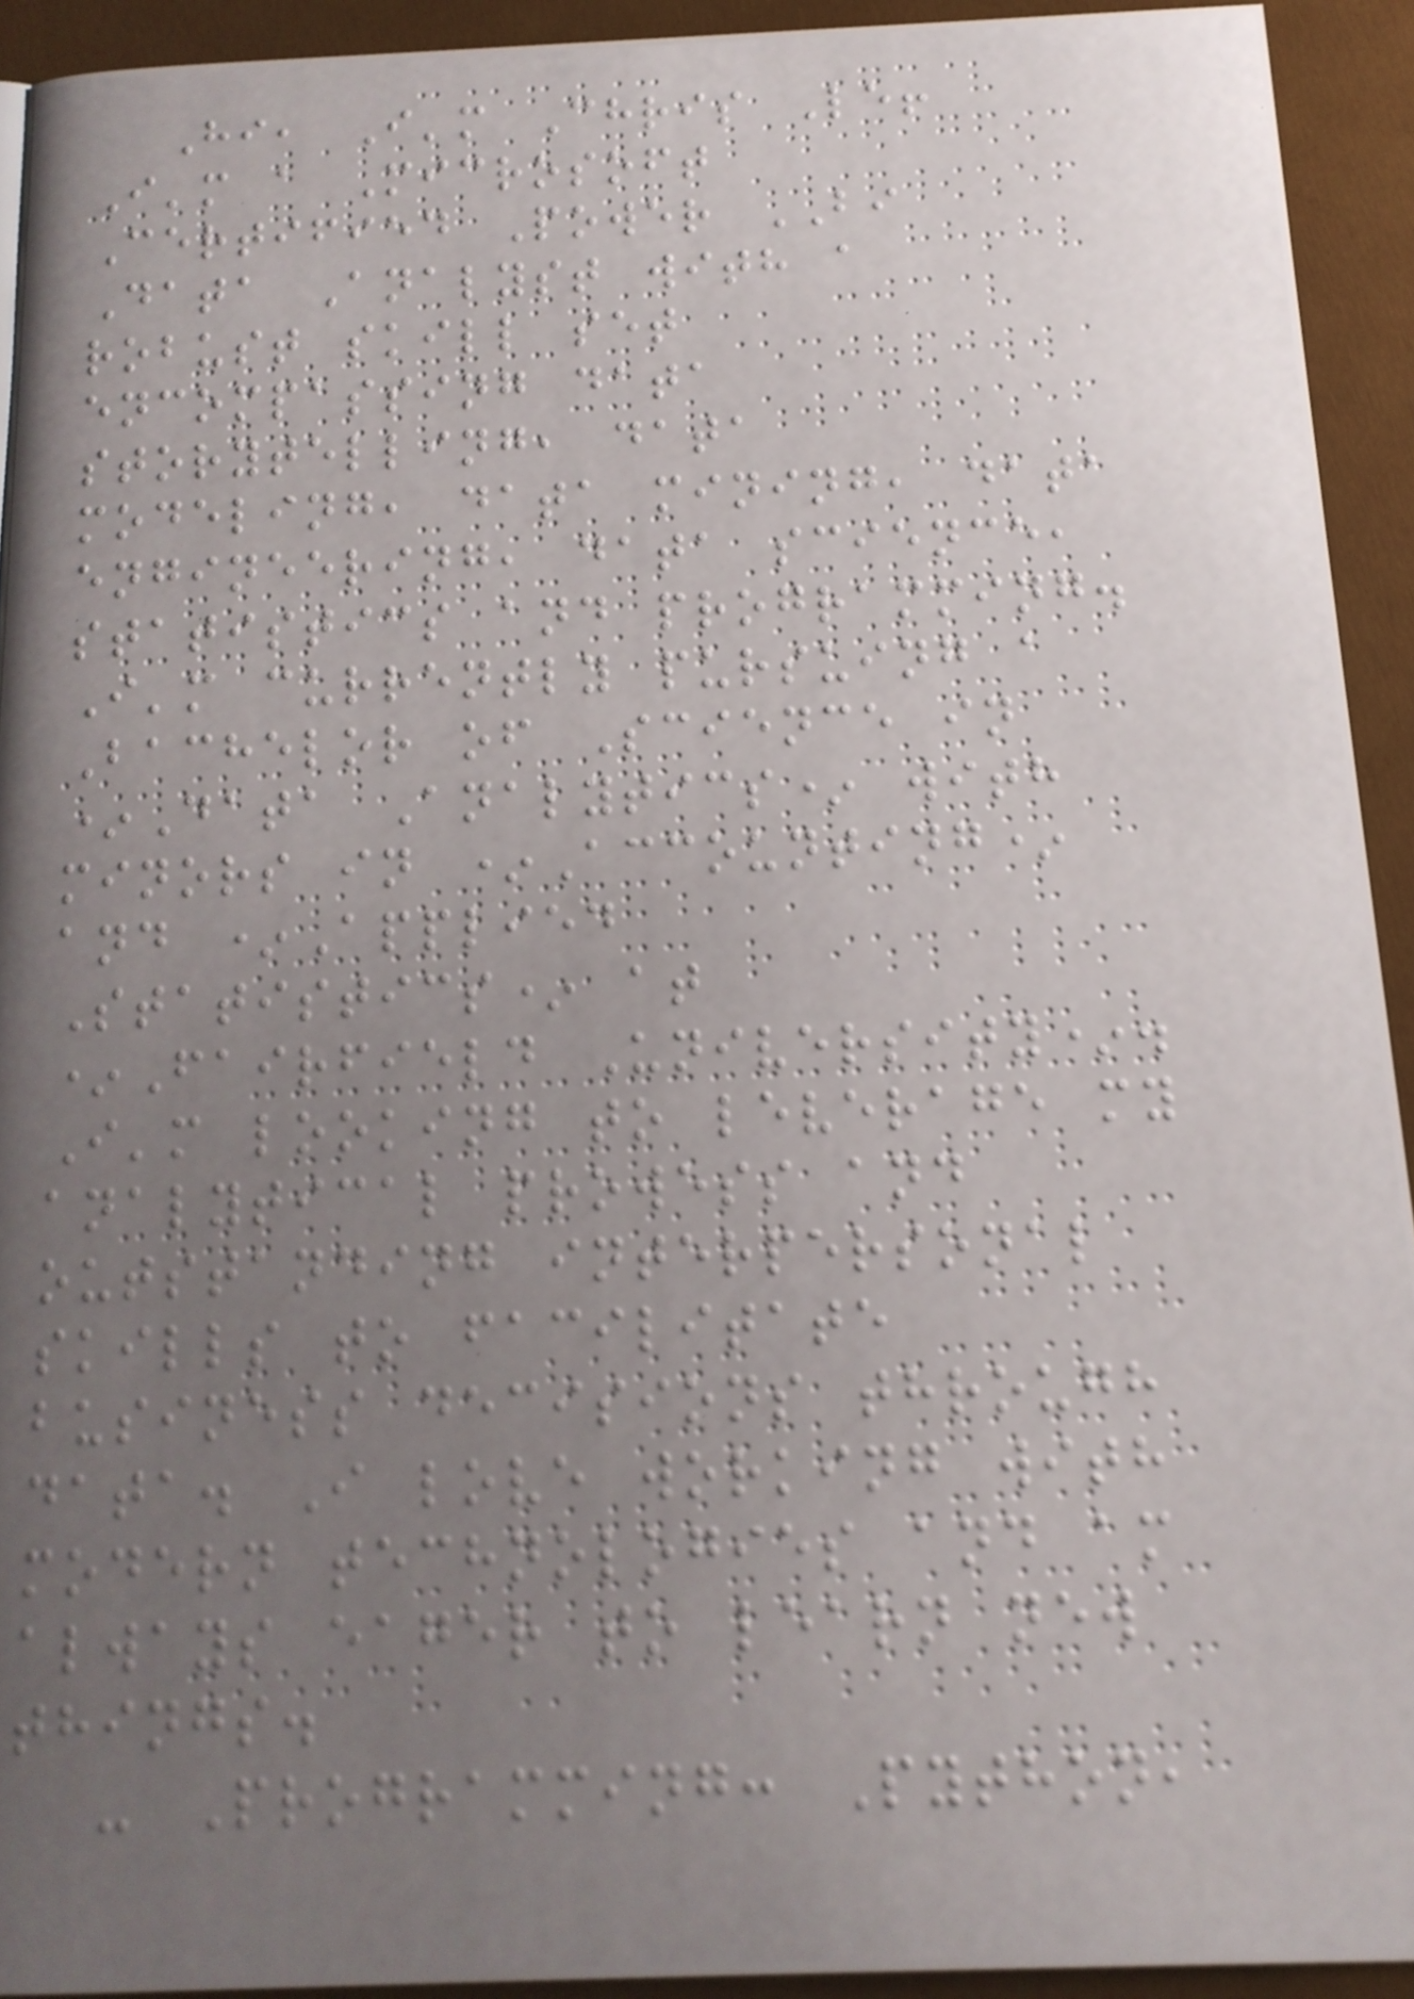Hi, I'm Chris Le!
I'm a Microsoft
Certified Power BI
Data Analyst with a
robust skill set
encompassing data
storytelling, data
modeling, data mining, data
engineering, data science,
statistics and programming.
I'm currently pursuing a
Bachelor of Science in
*Data Analytics* with
minors in *Accounting*
and *Applied
Statistics* at
*Fairfield University*.
I'm looking to leverage my
analytical prowess and
outstanding interpersonal
skills to facilitate
business decisions through
data. I love working with
modern technologies and am
always eager to learn new
things.
- Programming: Python,
